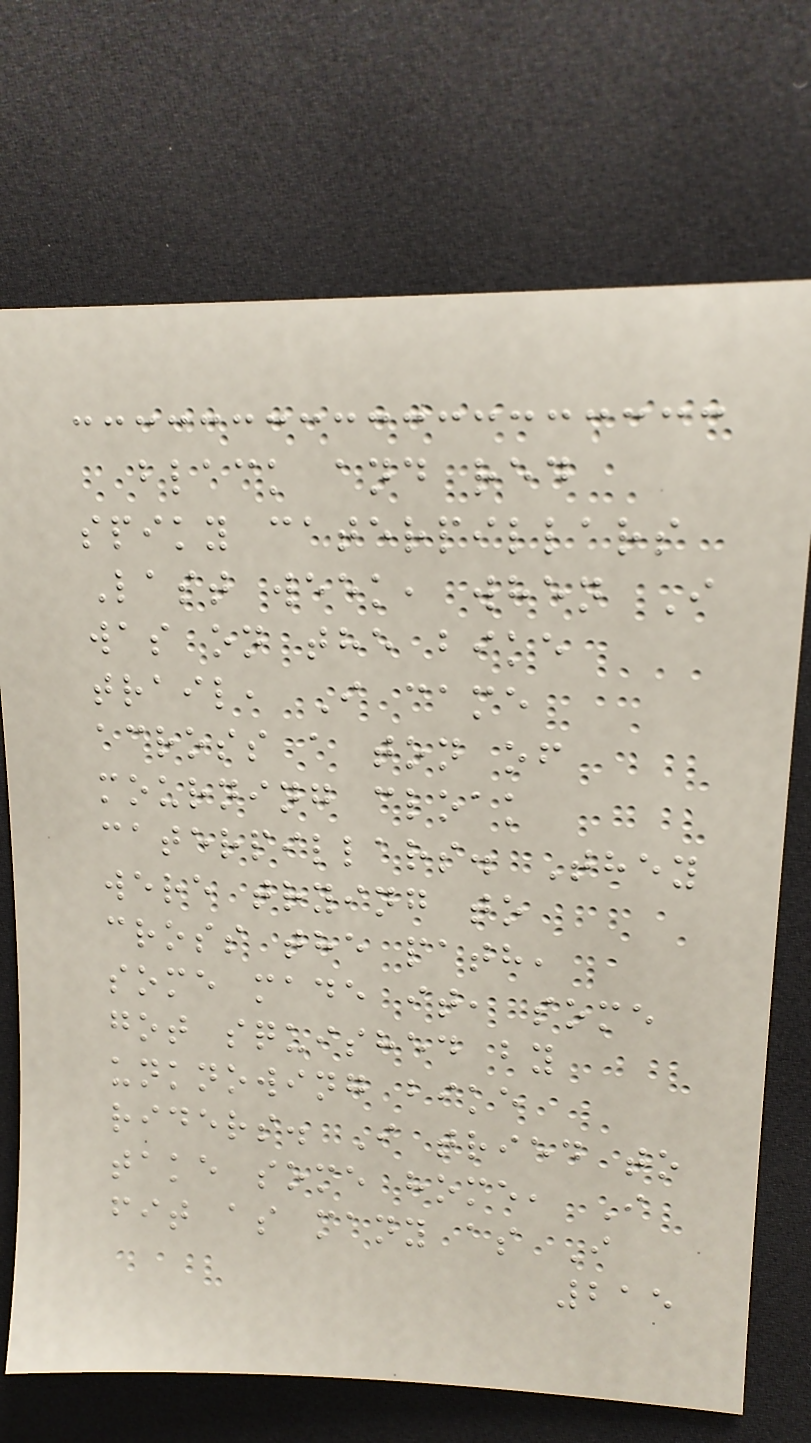black and red
spiky caterpillars
Last week, when I
was on the bike
trail, I came
across a ton of
mourning cloak
caterpillars. They
were trying to
cross the path,
some made it, some
got squished by
unknowing bike
riders. I tried to
take some home, I
fit as many as I
215
